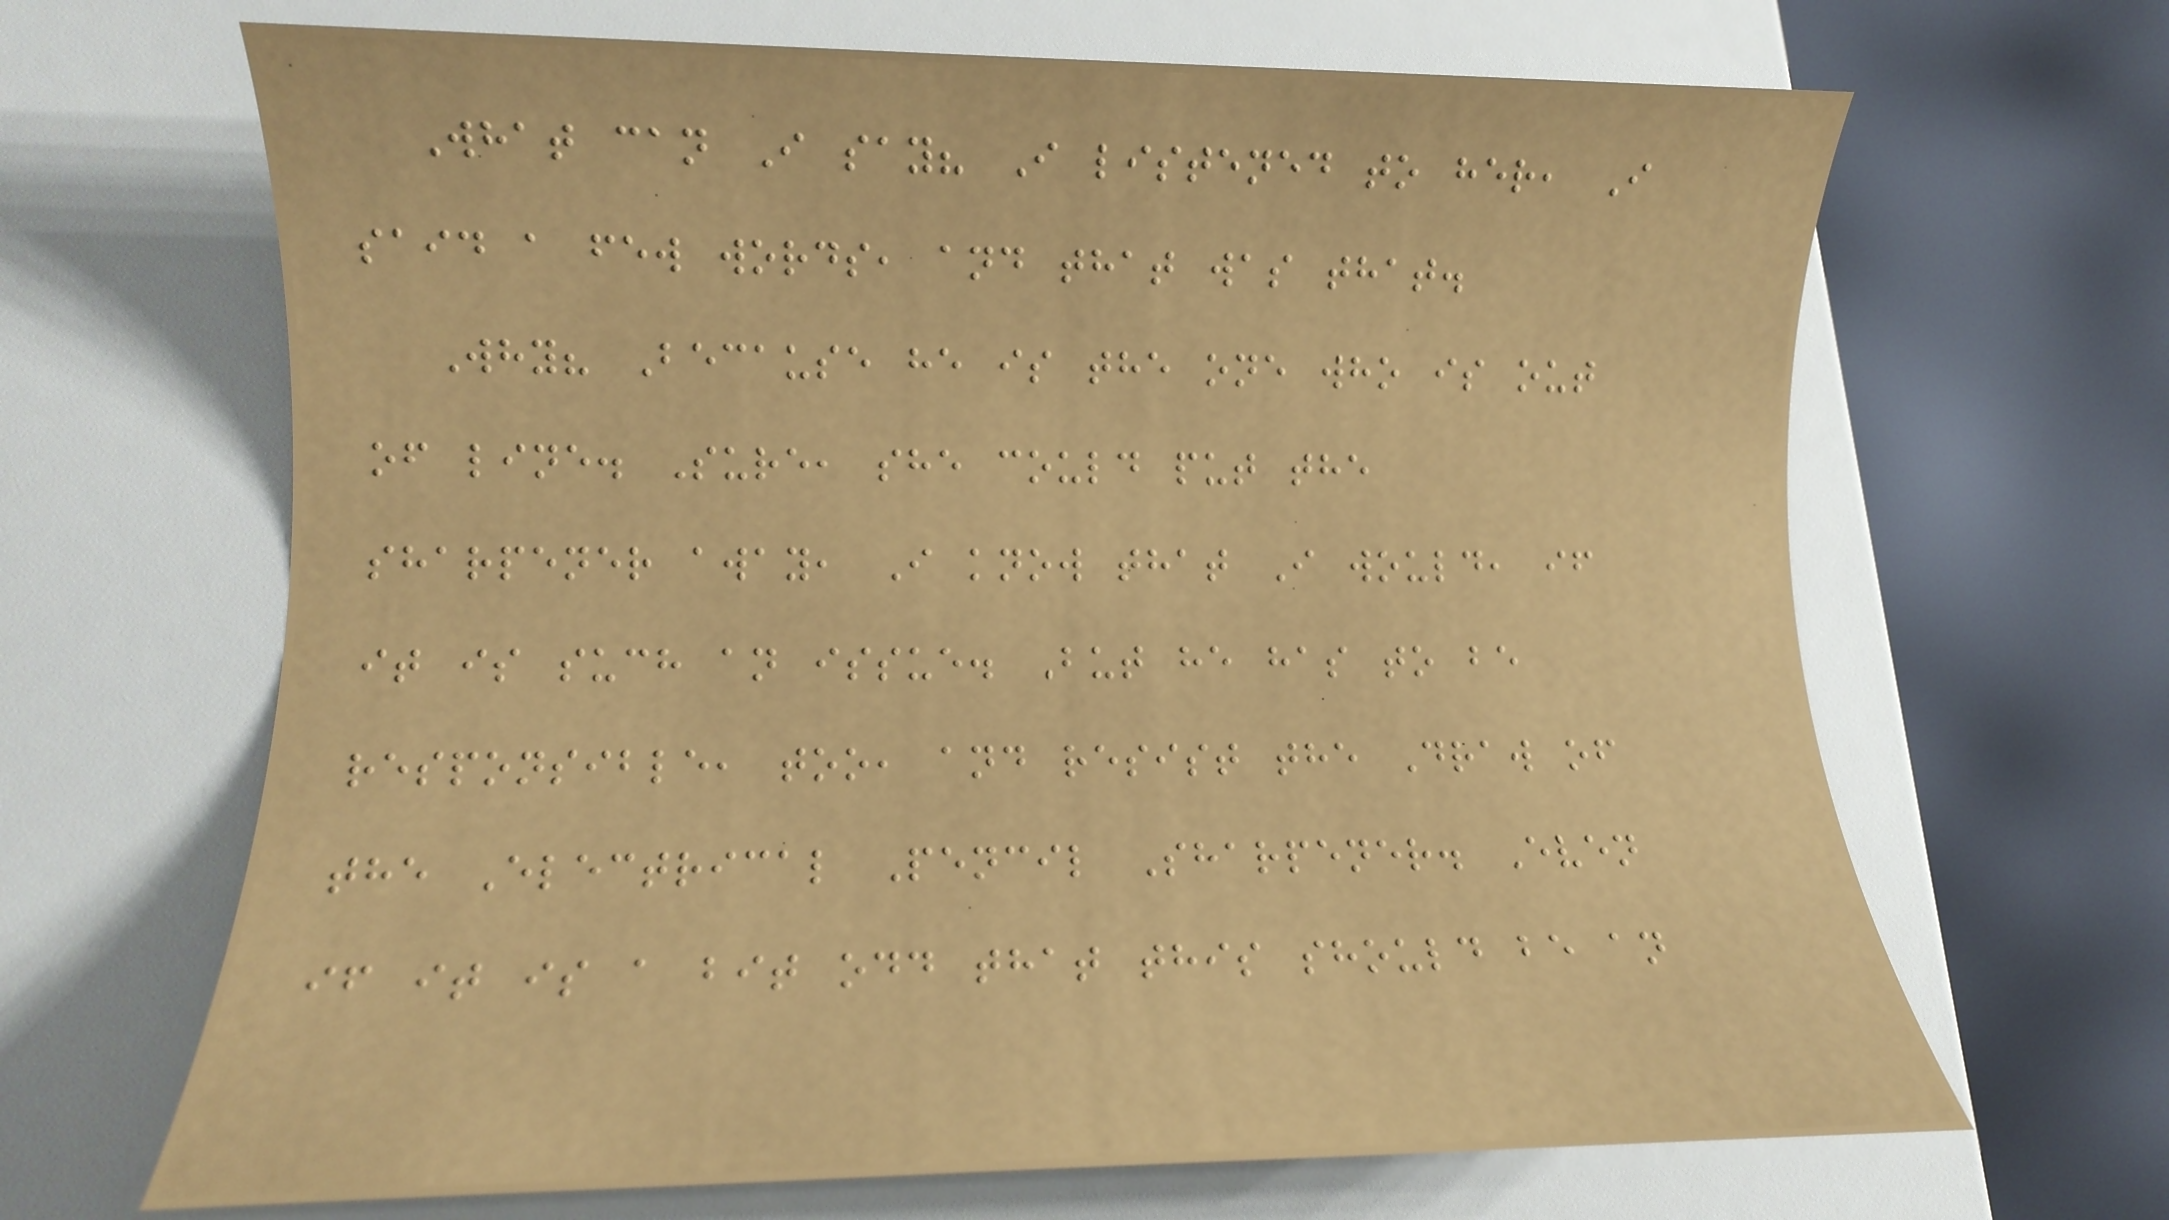What can I say? I listened to her, I
said a few words, and that was that.
Why? Because he is the one who is out
of line. Sure, she could put the
sharpener away, I know that I would, if
it is such an issue. But he has to be
responsible, too, and resist the Draw of
the Electrical Pencil Sharpener. Even
if it is a bit odd that this should be an
